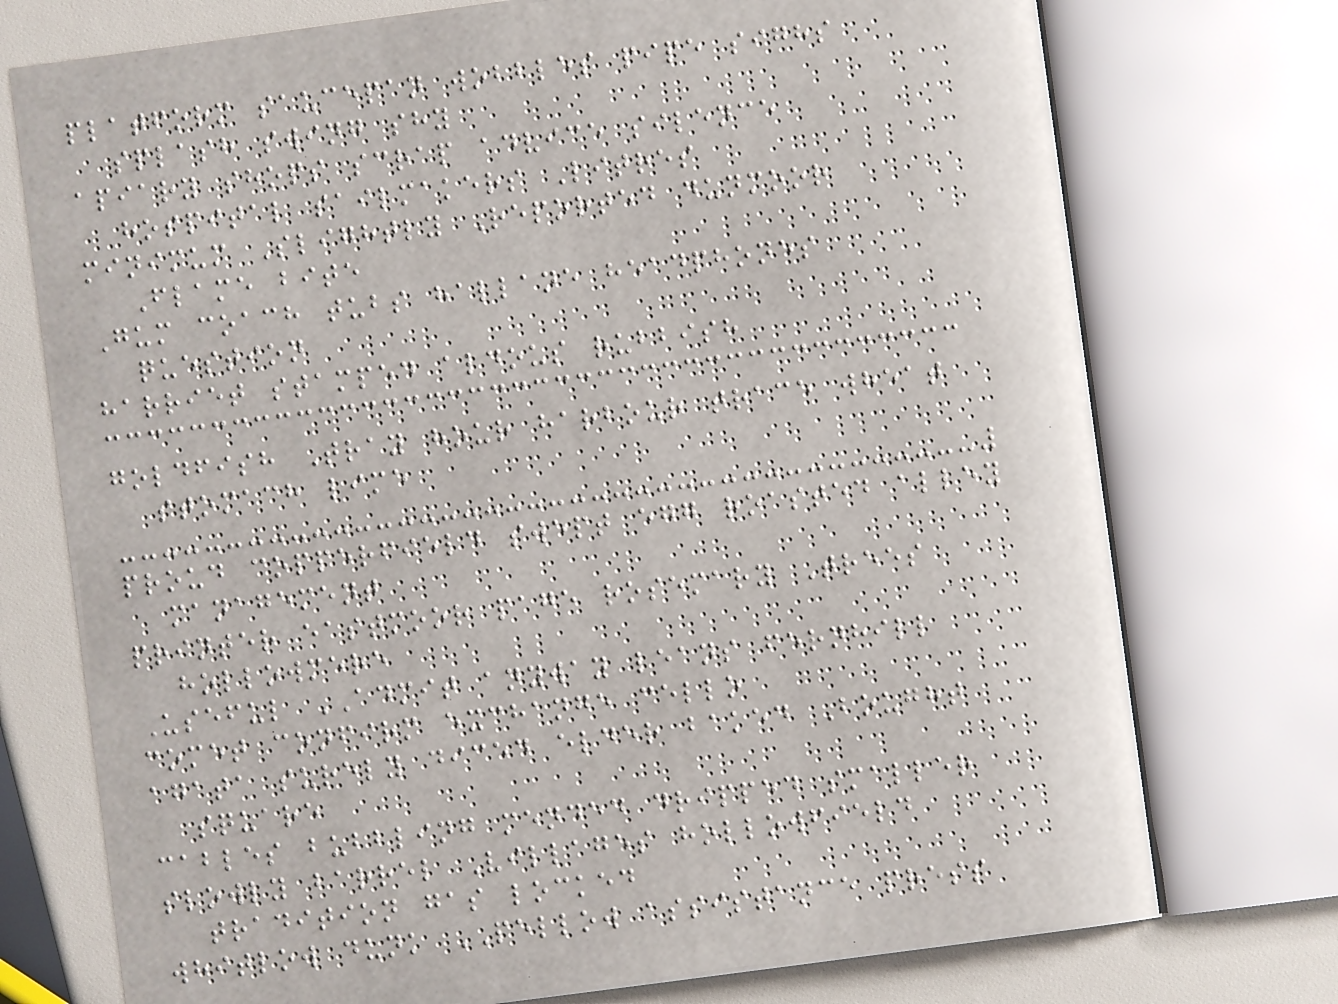platform saucepan wobbles pipe sighs
splash swing shy
apiary shops scrap advice silence
hospital sailmakers Litres
minimum Slightly Reported dunmoor
Flame bite
Gum coach tubs hallane headphones
question
harriet stamped aldous rubbish
goldfish Tray hour harbour trace wheat
stomach lime
proud copperfield swept egg roasted alley
management
printer eastmoor page rosemary Trees
hollowmere
Useful ADMIT anyway leans fernhill
comet confirm exchange cello
agata surely diced elder baked Bought
square
cables bubbling mended dripped smaller
slowly barrel Villages hollowfield
tradition gas locked
whitlow dunk PELLOW assistance press
